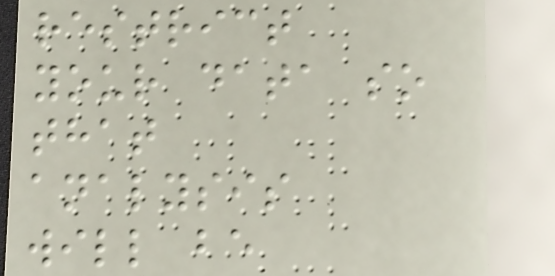restrict
your data so
that
analysis
will be
